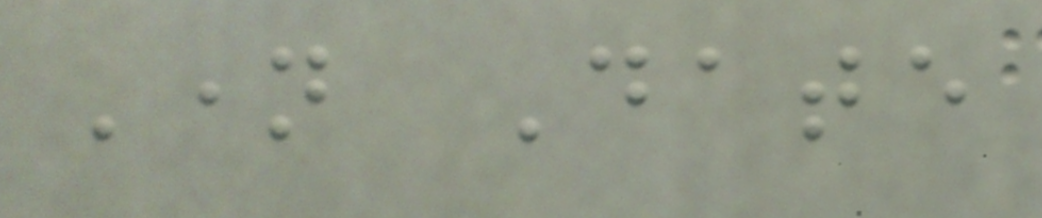Name Date
